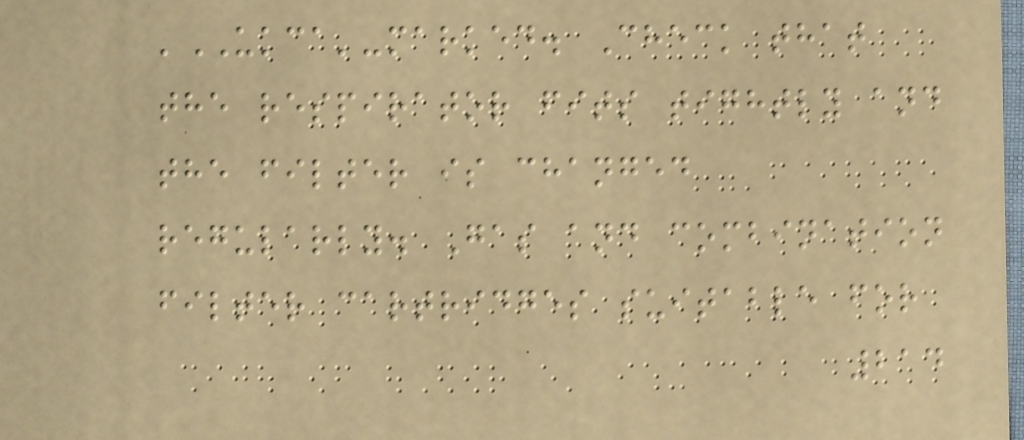'UKCA'-marked. Check that
the respirator fits tightly and
the filter is changed
regularly. Gas and combination
filter cartridges suitable for
214
